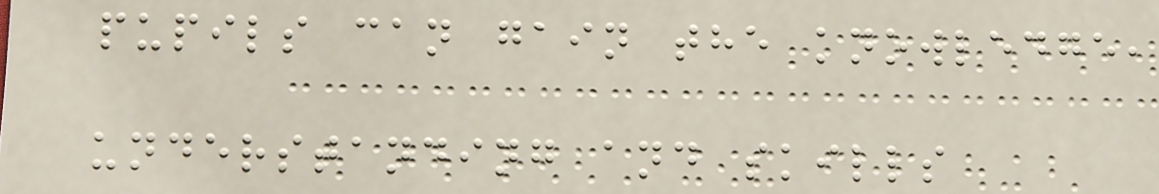pupils can gain the knowledge,
understanding and skills
